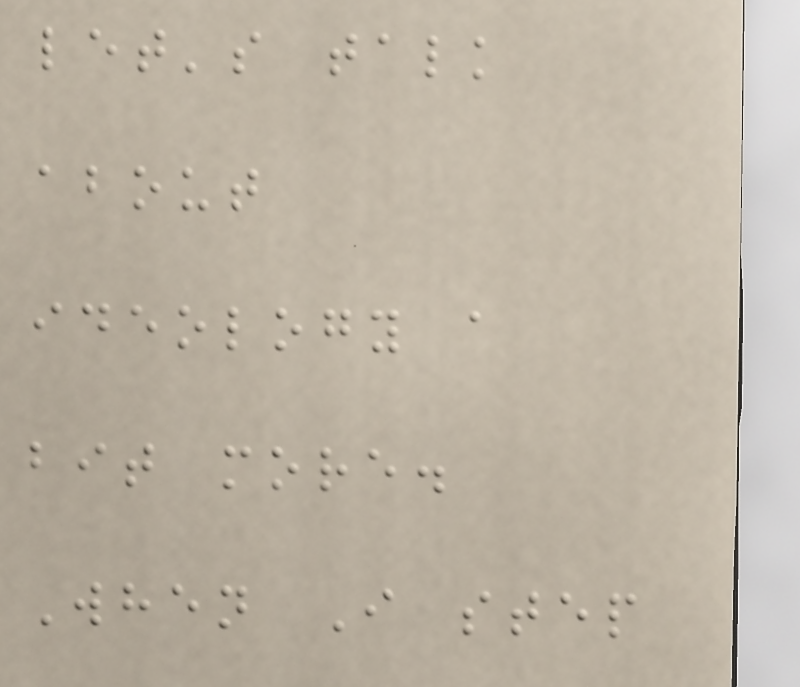let's talk
about
ideology a
bit more.
When I step
